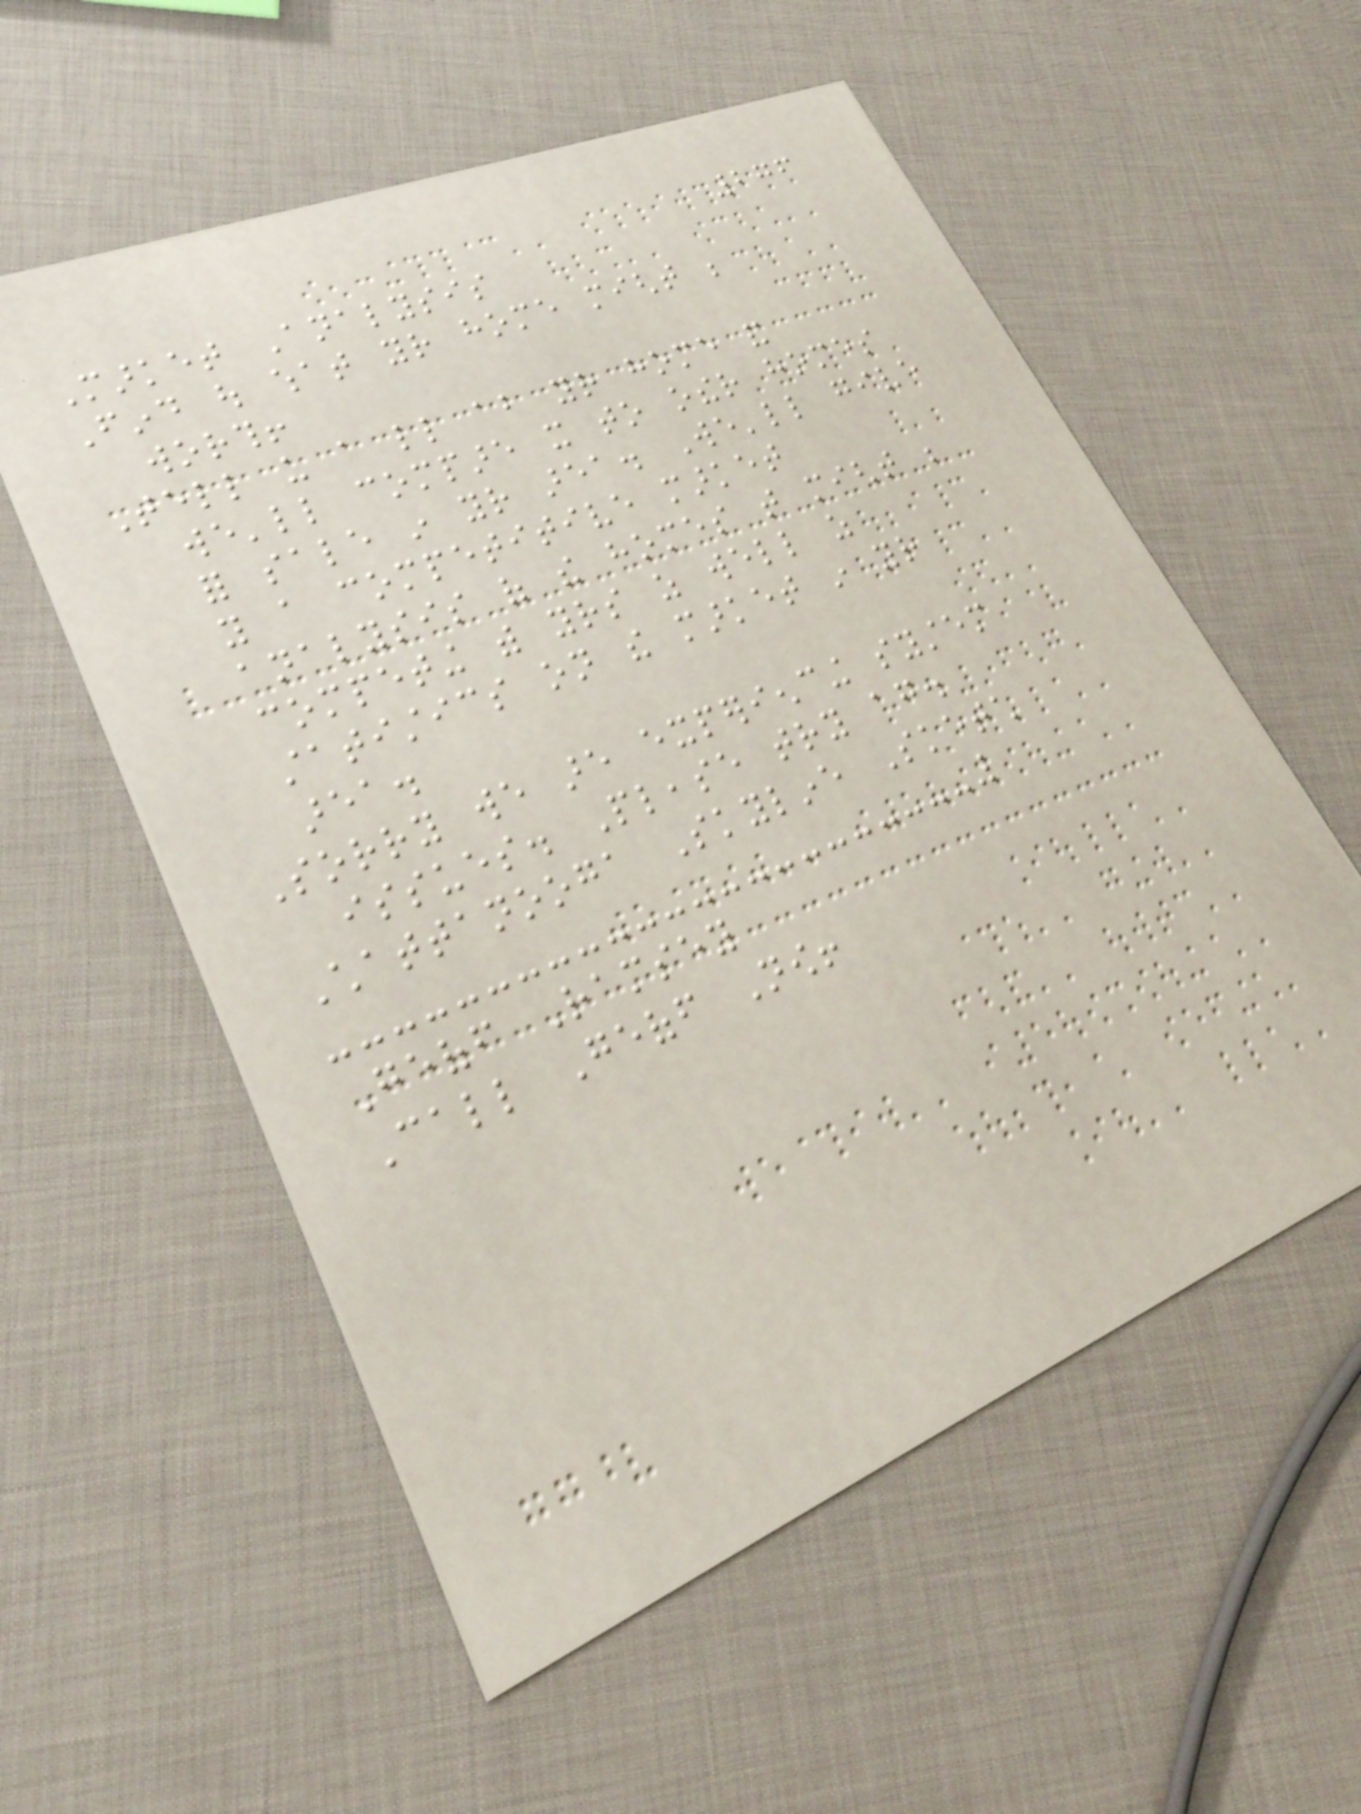276
Market Analysis
Find out what your home might be
worth!
Tell us a little about your home and
we'll compare it to other homes
for sale in your area. We'll give
you a competitive market
analysis of the homes that might be
competing with yours as well as
statistics on the market in your
area.
Sorry we are experiencing system
issues. Please try again.
Chattanooga Skyline Sketch
Geoff Ramsey
Call Geoff Now!
